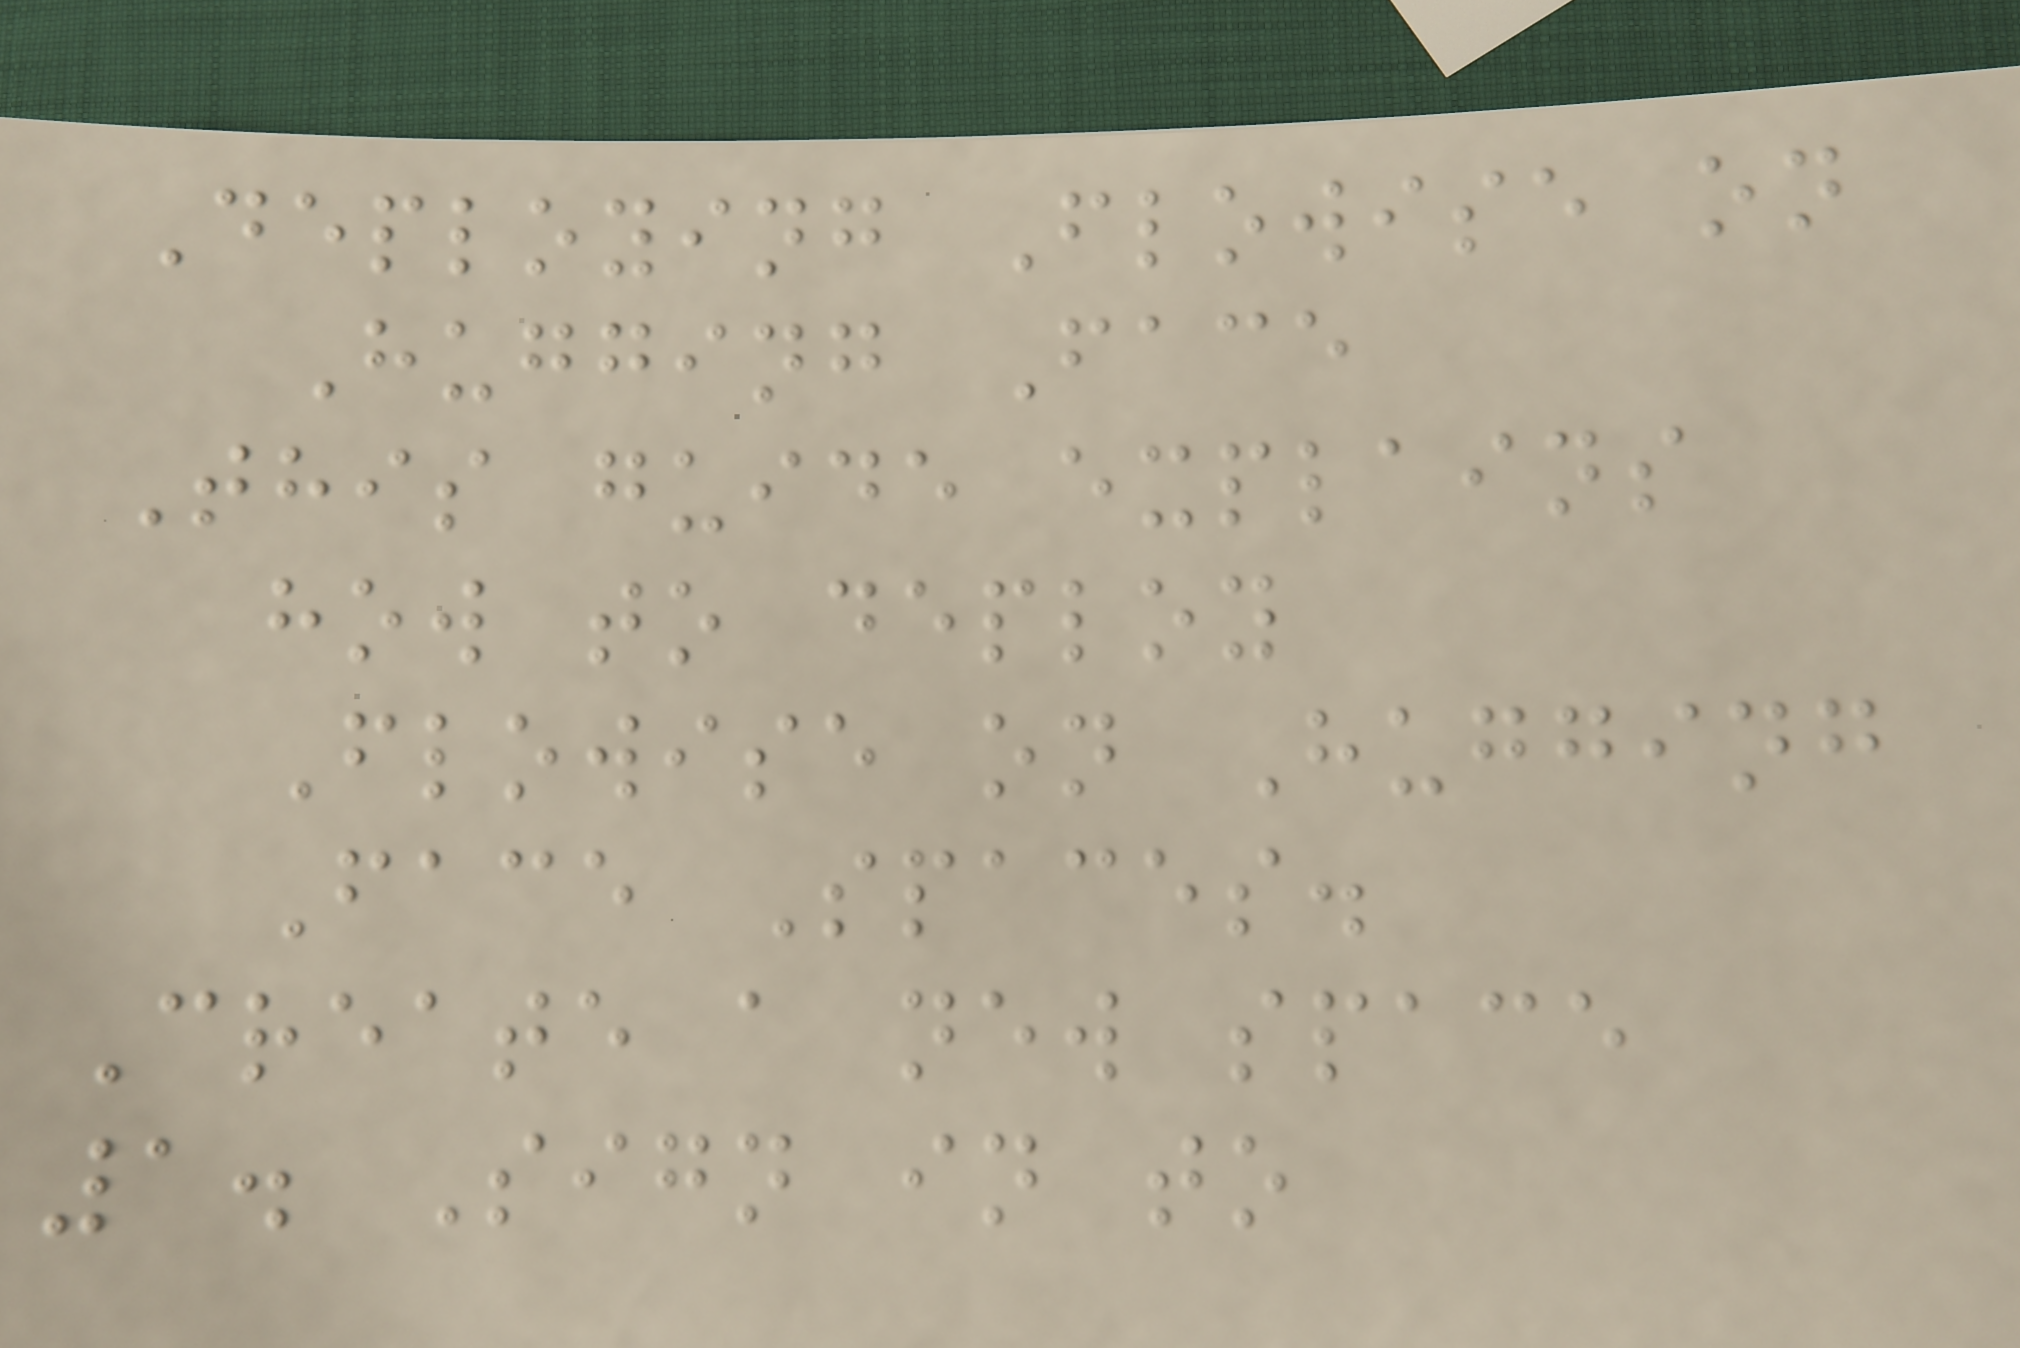Deploying Flowise on
Hugging Face
This guide explains
how to deploy
Flowise on Hugging
Face Spaces.
Create a new space
1. Sign in to
